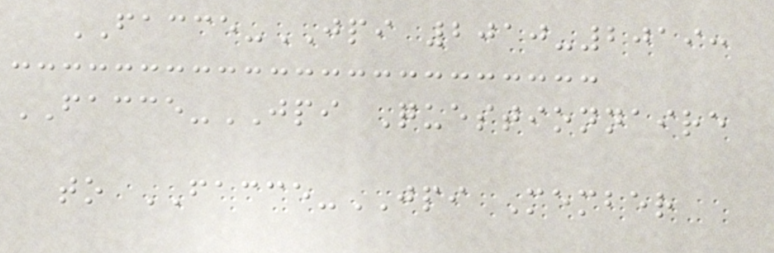FACCE-JPI 2010-2019:
FACCE-JPI Questionnaire
to FACCE-JPI Member
